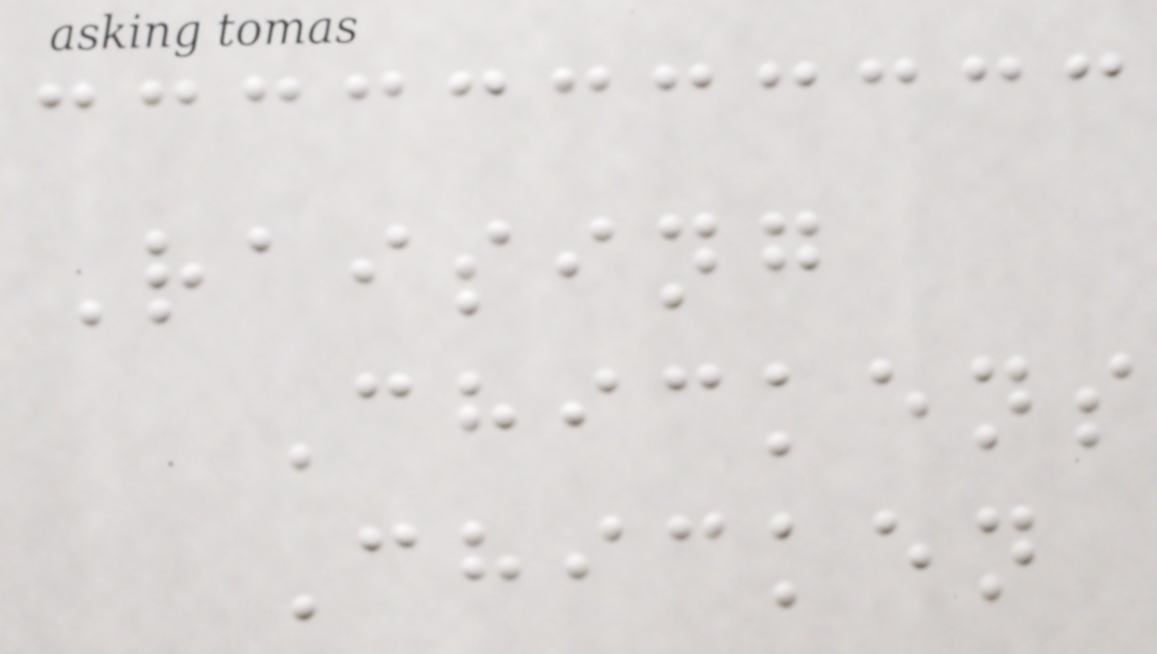Raising
Chickens
Chicken
